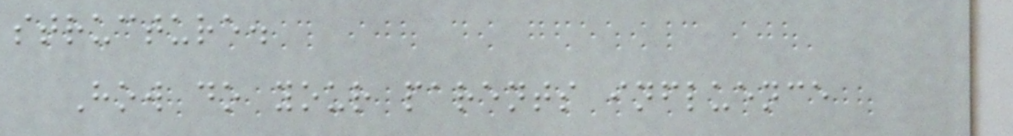structure.
How do your parents influence
